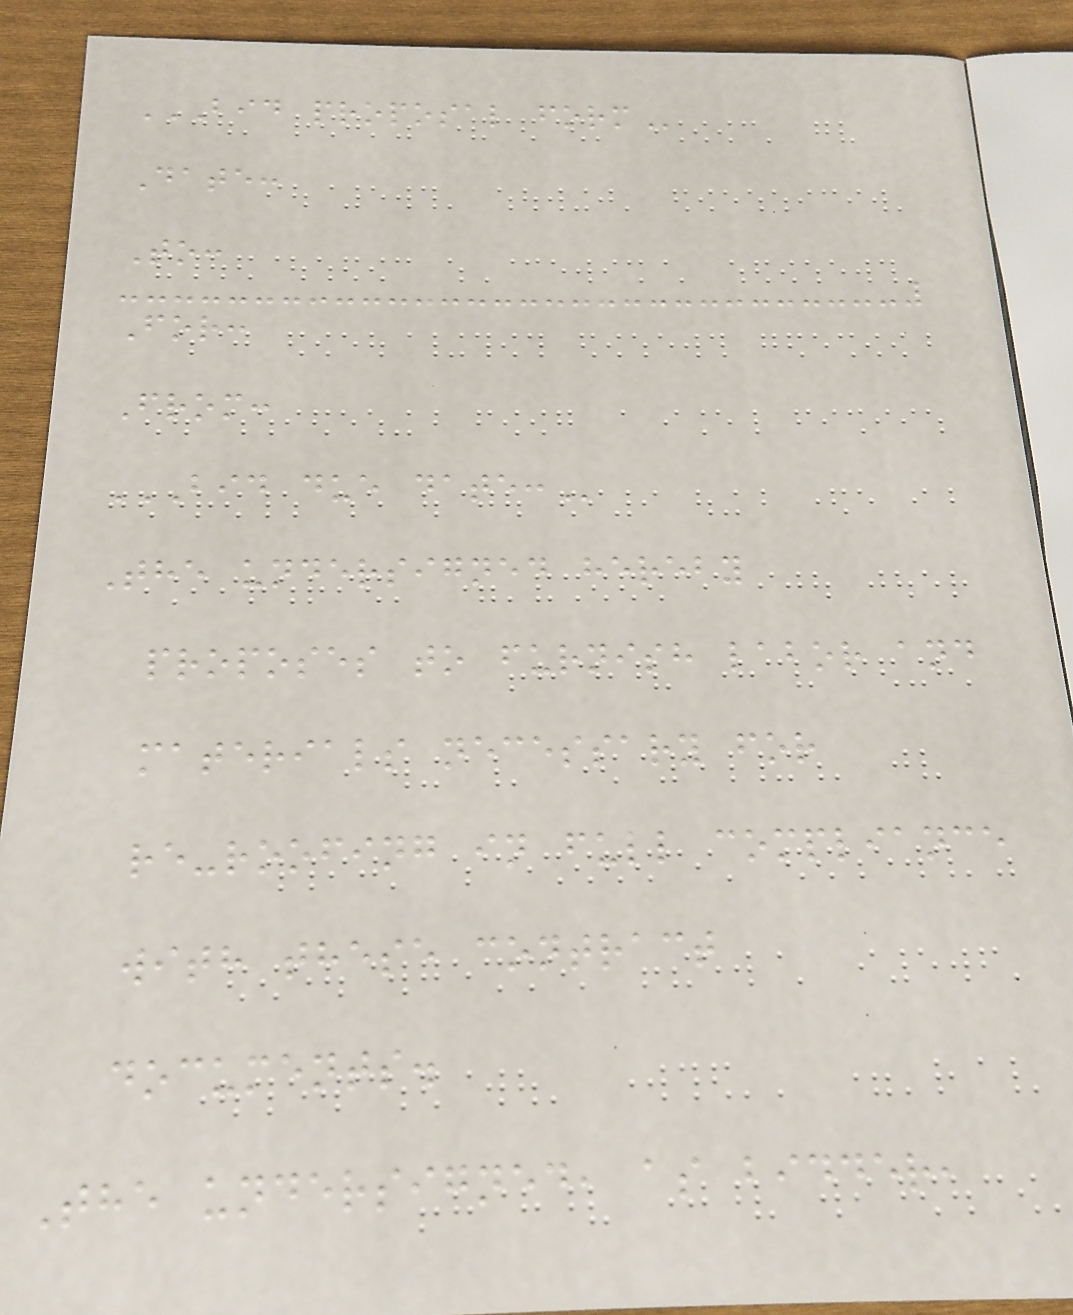BID PROPOSAL FORM
Date:
To:
For:
From:
BID DUE DATE:
The undersigned hereby
proposes to furnish labor and
materials necessary for
re-roofing in full compliance
with these contract
documents.
The undersigned, as bidder,
